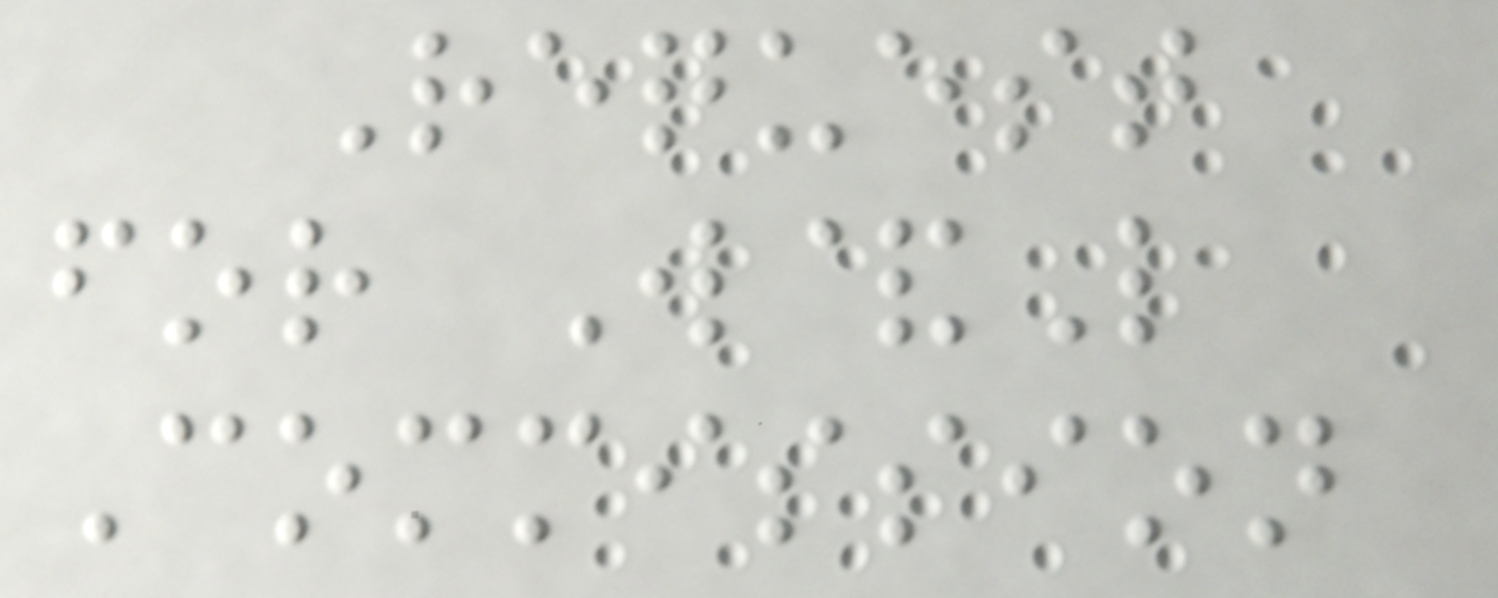Request
for W&L
Commission
